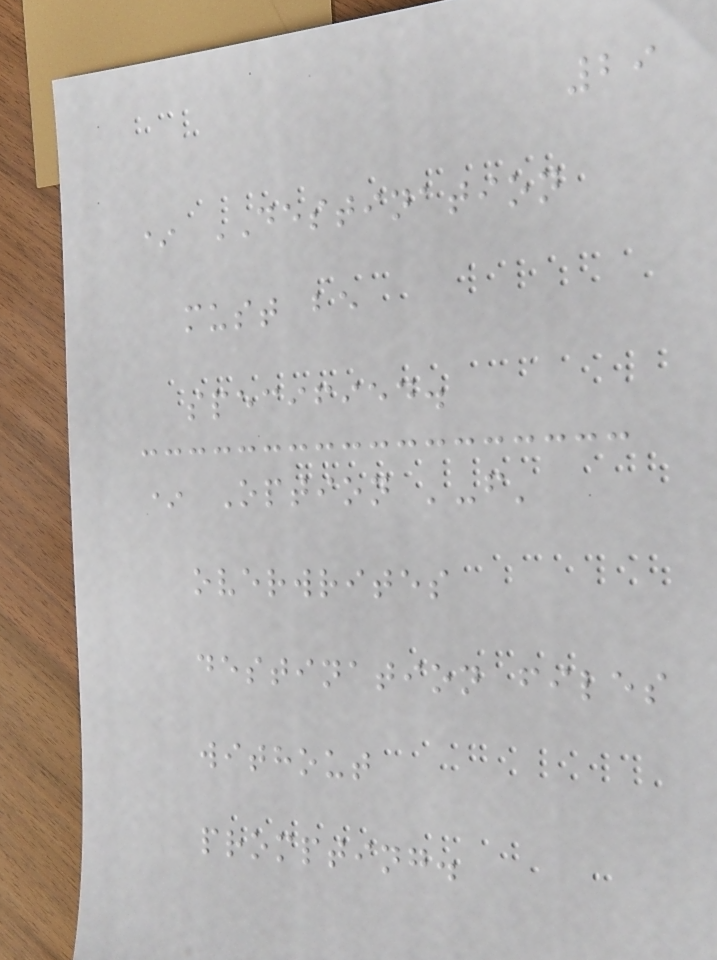29
* DESTINATION
must be
specified.
* Option '-f'
overwrites
destination files
without
prompting.
